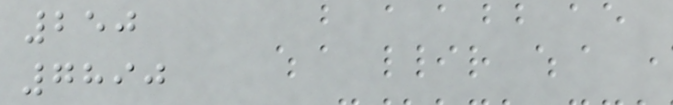250
7890
